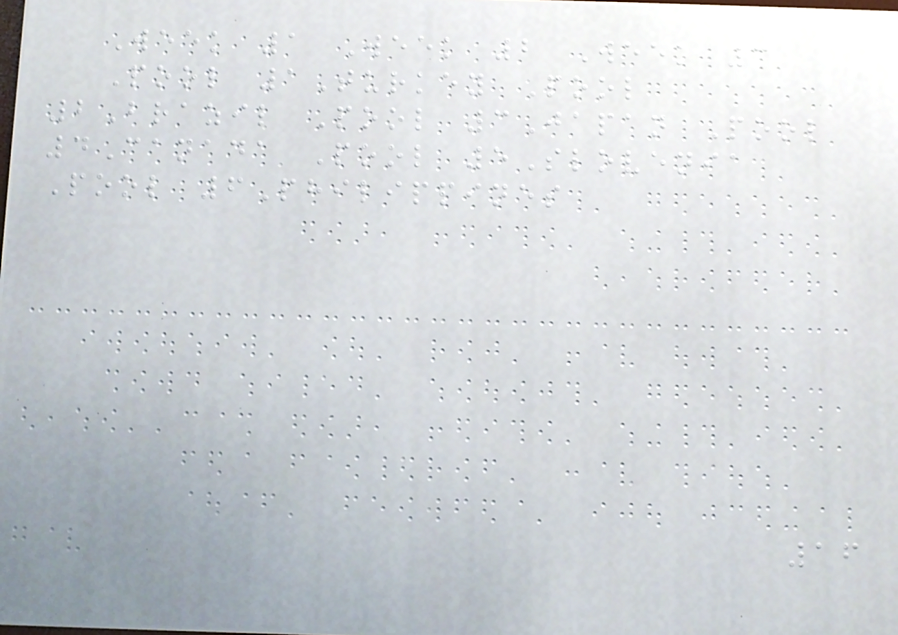Week 1 Week 2 Week 3
Pool 1Turkey Pool
2Brazil Pool 3Japan Pool
4Canada Pool 5Slovenia
Pool 6Philippines
16
